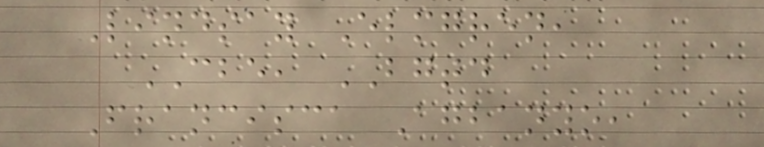Lindsay Elmgren,
CBE, BGTD
Francisca Agbanyo,
